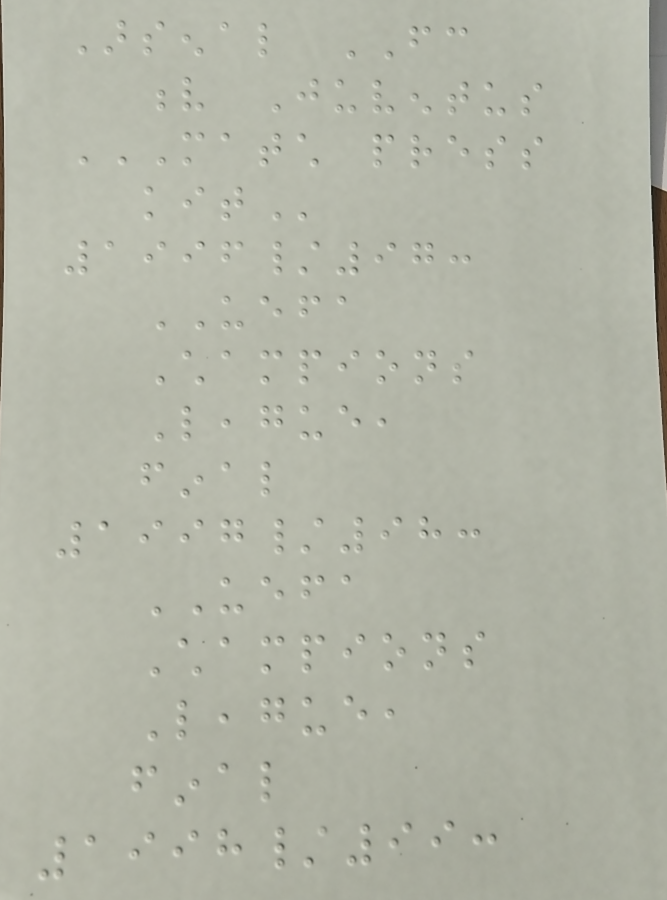Arsenal FC
v Juventus
MATCH PRESS
KIT
1996/97:
UEFA
Champions
League,
final
1997/98:
UEFA
Champions
League,
final
1998/99:
